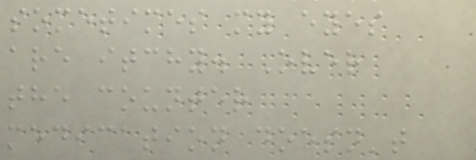sometimes my eyes
are itchy. Over
the counter
medication doesn't
